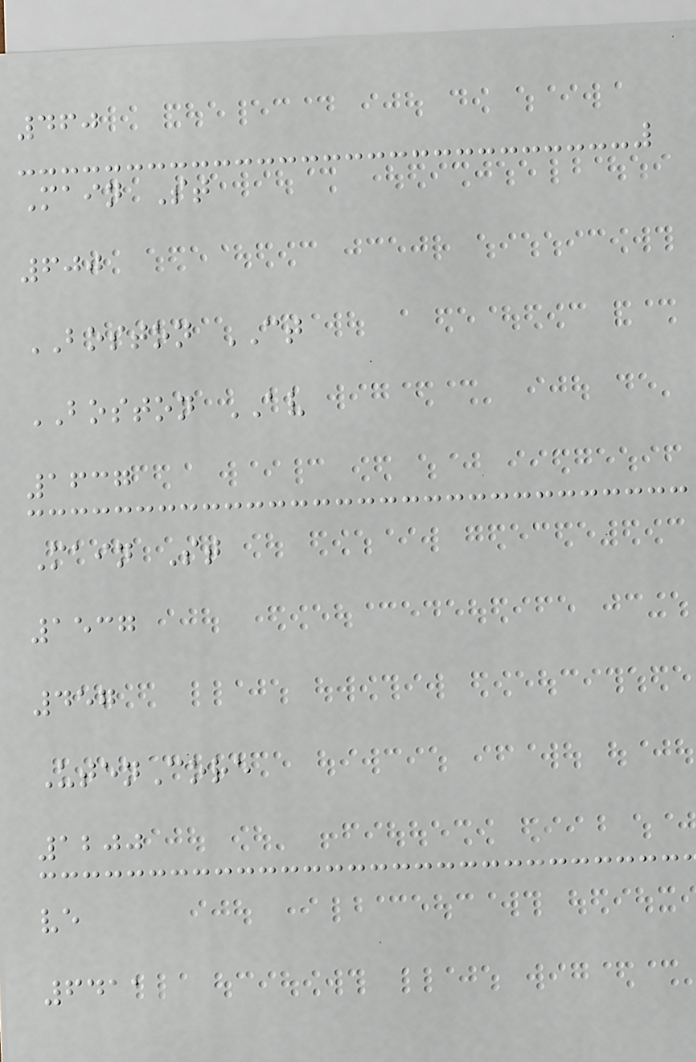460
Main St
600
BOSTON CT
BOSTON AV
1637
Main St
1537
457
UtenCore
1200
ve
6411
